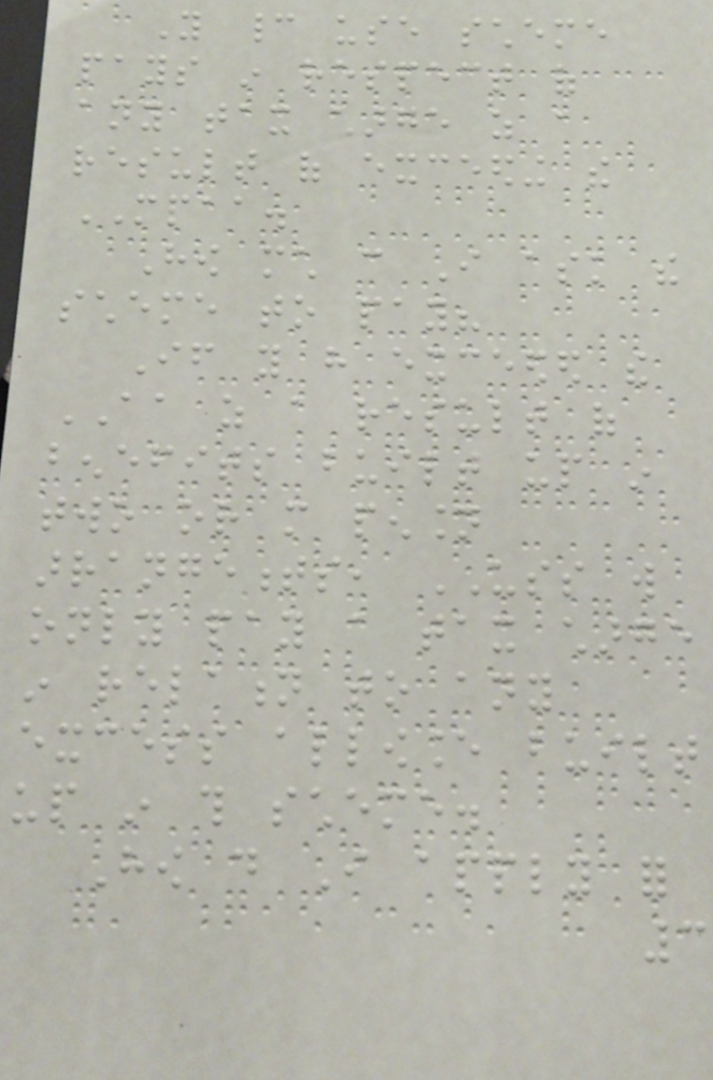You cannot use scheme
pays in respect of
any tax charge as a
result of exceeding the
MPAA.
How much can I ask the
scheme to pay?
If you have exceeded the
AA as a result of
benefits built up in
two or more pension
arrangements, USS will
only pay a tax charge
in relation to any
excess allowance built
up in this scheme.
How do I apply for
3
